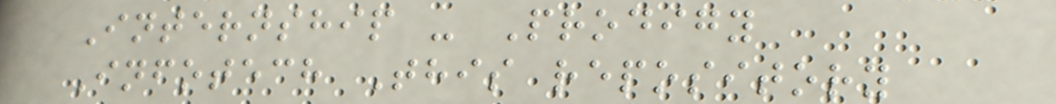Internship - Prodigy
Infotech This repository
